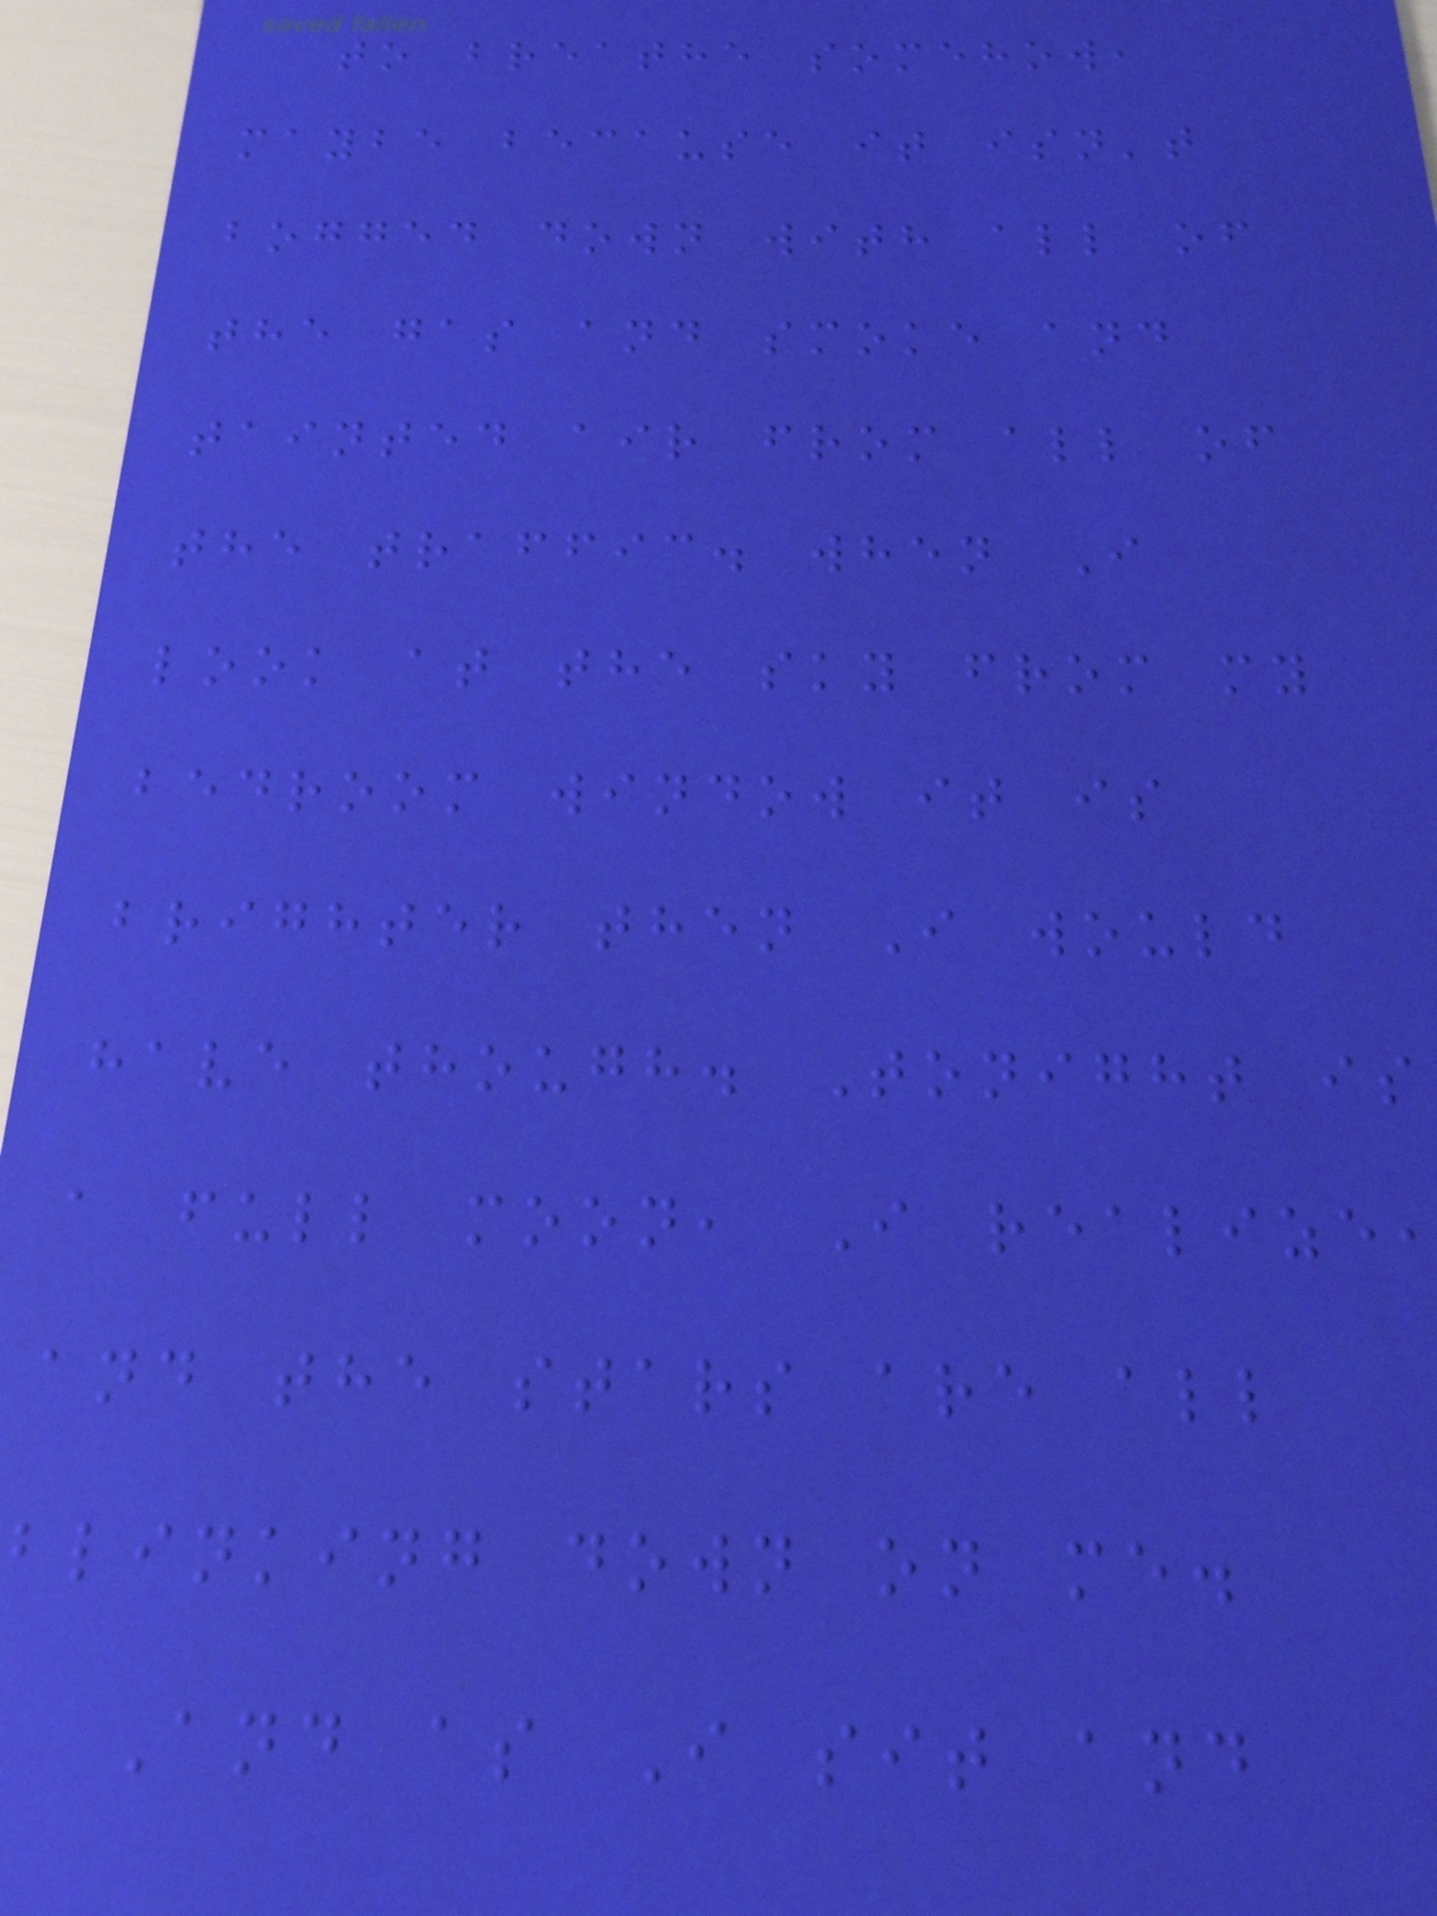to breathe somehow,
maybe because it isn't
bogged down with all of
the gas and smoke and
tainted air from all of
the traffic. when I
look at the sky from my
bedroom window it is
brighter then I would
have though. Tonight is
a full moon, I realize
and the stars are all
blinking down on me.
And as I sit and
